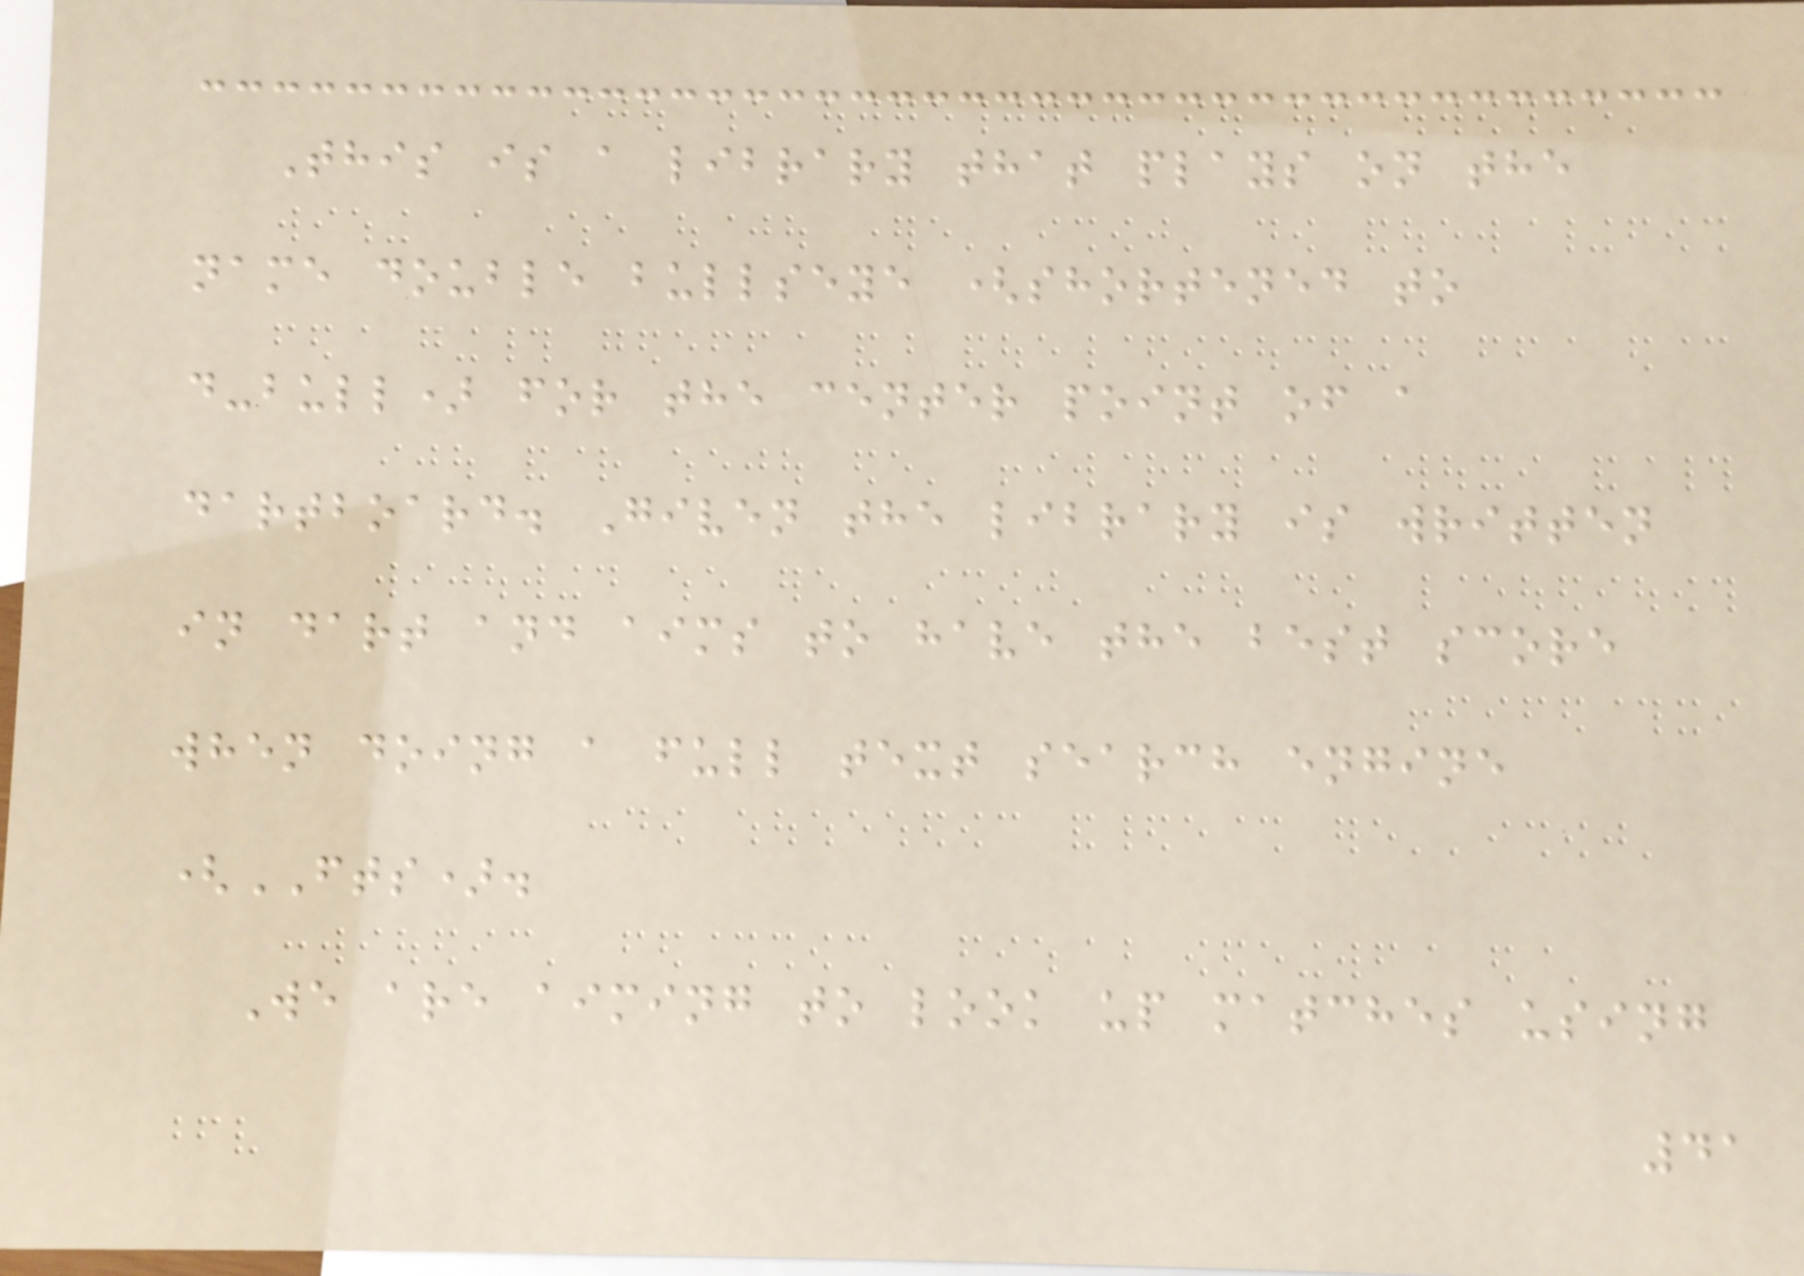This is a library that plays on the
name double bullseye (shortened to
d-bull) for the center point of a
dartboard. Given the library is written
in dart and aims to have the best score
when doing a full text search engine
(FTS).
We are aiming to look up matches using
41
